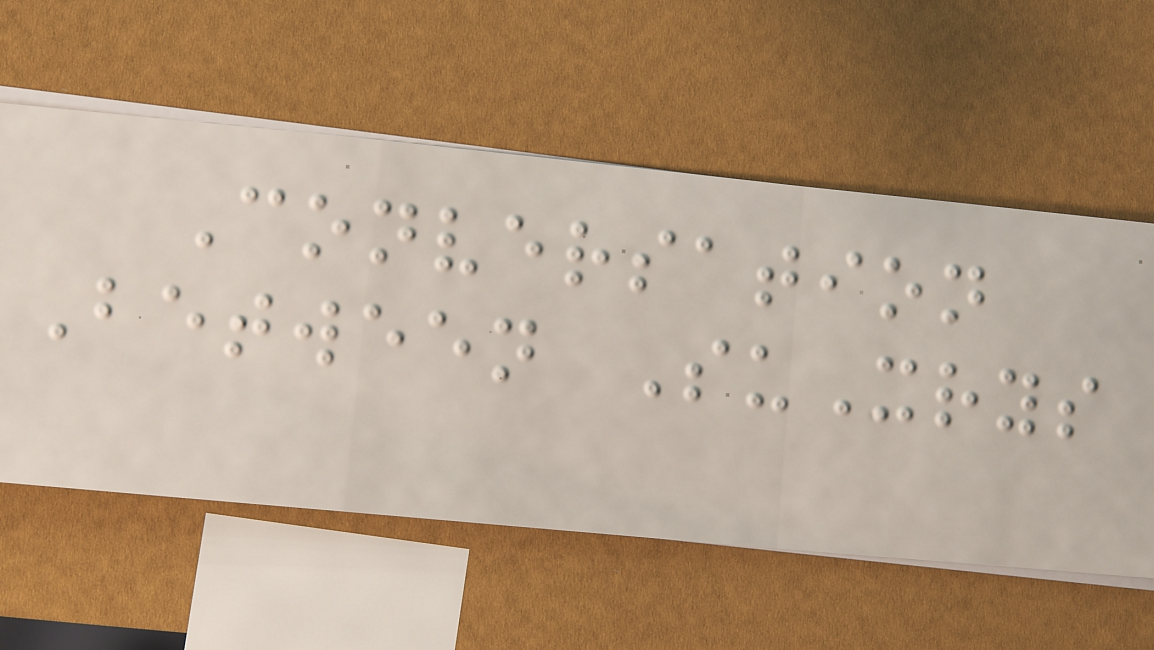Conversation
Between SuXrys
